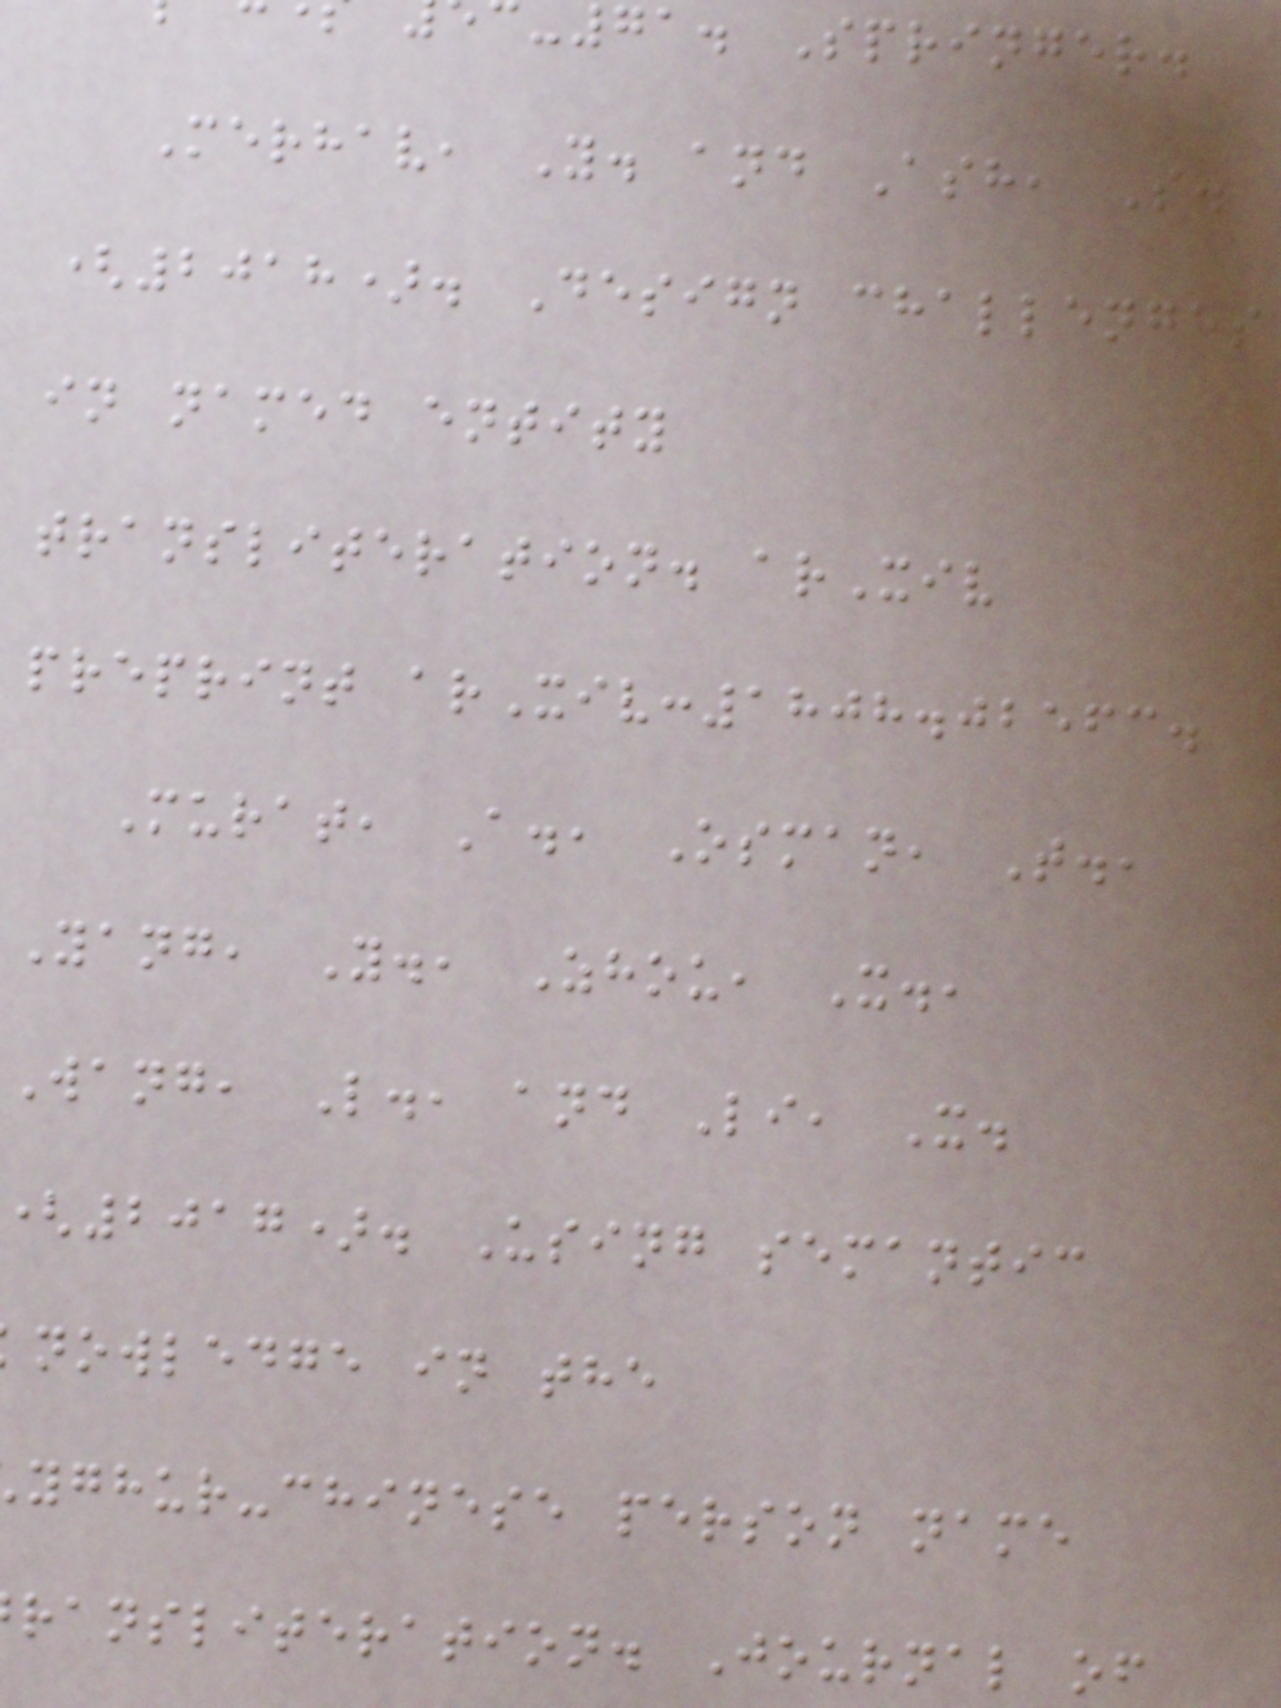71. Springer.
Merhav, Y. and Ash, S.
(2018). Design challenges
in named entity
transliteration. arXiv
preprint arXiv:1808.02563.
Murat, A., Osman, T.,
Yang, Y., Zhou, X.,
Wang, L., and Li, X.
2017). Using semantic
nowledge in the
yghur-chinese person name
ransliteration. Journal of
